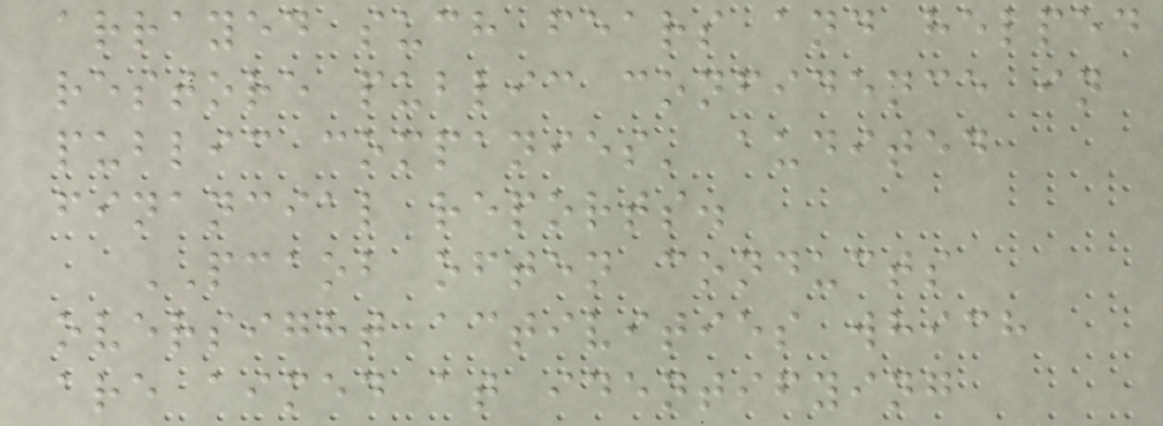arrayed such fears and helped
restore public confidence in
public companies' audited
financial reports.
PCAOB often conducts
oversight activities which
are aimed at identifying
